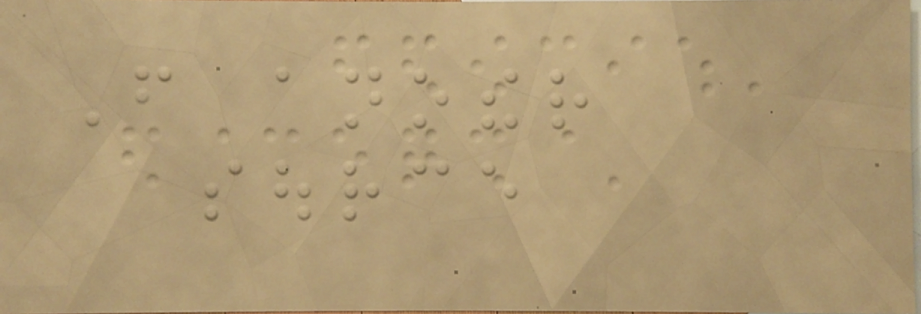From another
source
